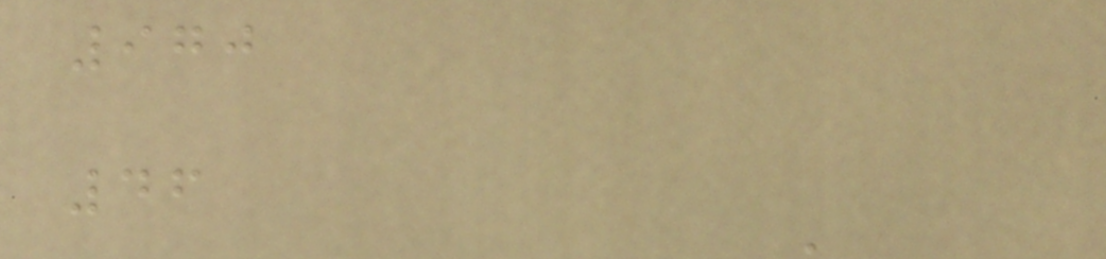970
46
